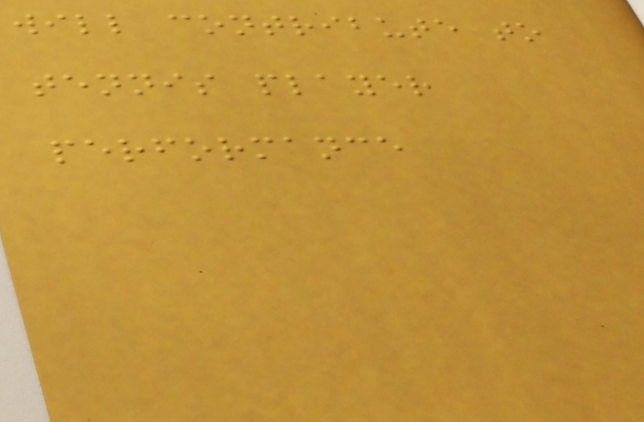will contribute to
tennis player
performance
